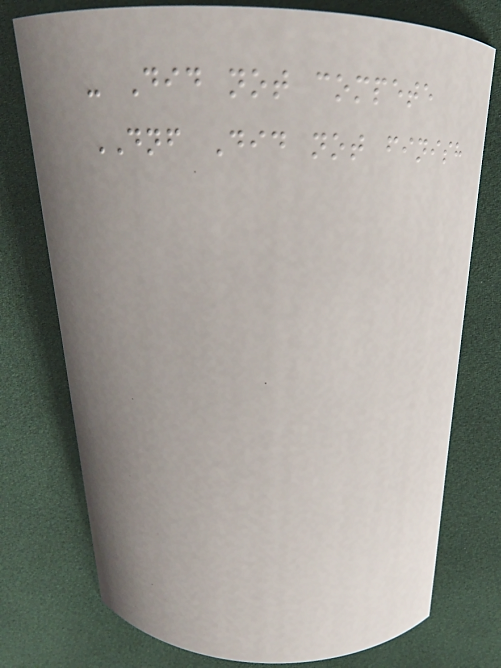- Did not compete
DNF Did not finish
